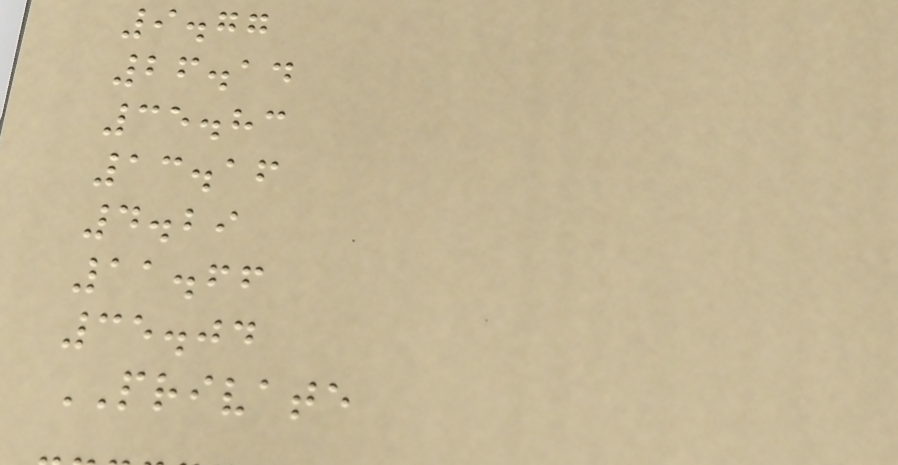9.77
26.14
35.83
13.16
4.29
11.66
35.04
PRIVATE
